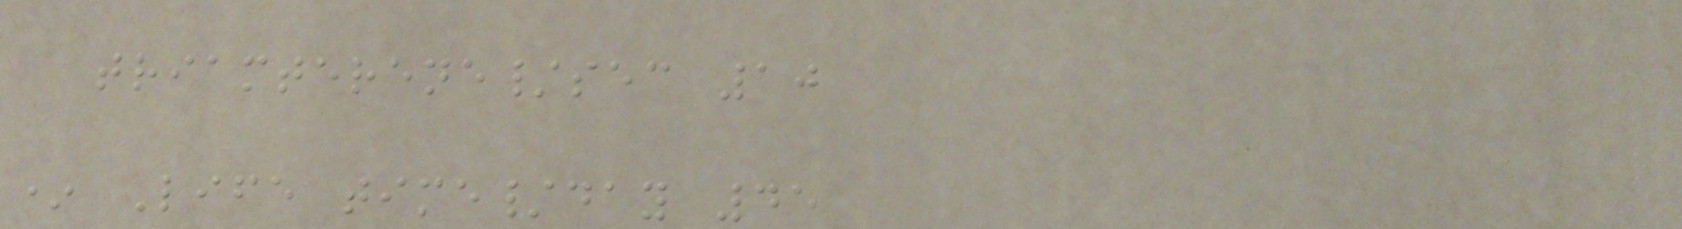triamterene/sec 10
* Life time/day 45
